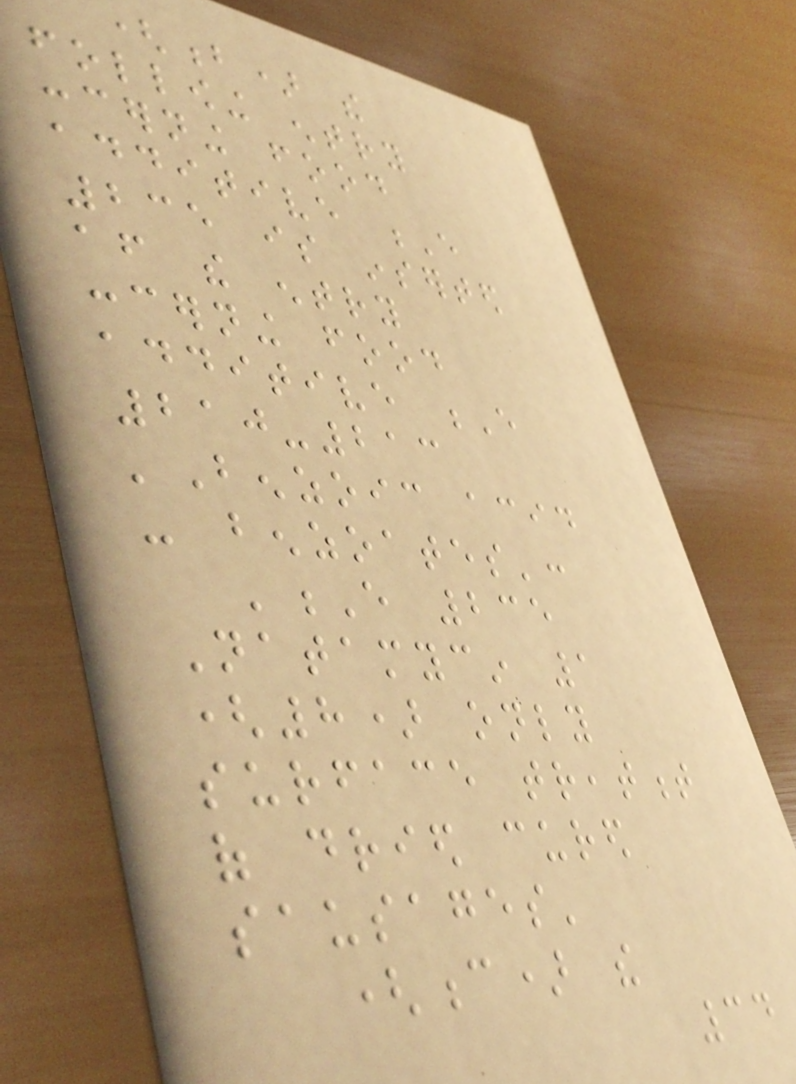(b) the
following entry
concerning food
additive E
235 is inserted
after the entry
concerning food
additive E
210-213
'Benzoic acid
- benzoates':
'E 235
Natamycin 1
(8) only
surface treatment
of dried cured
sausages'
(c) the
34
